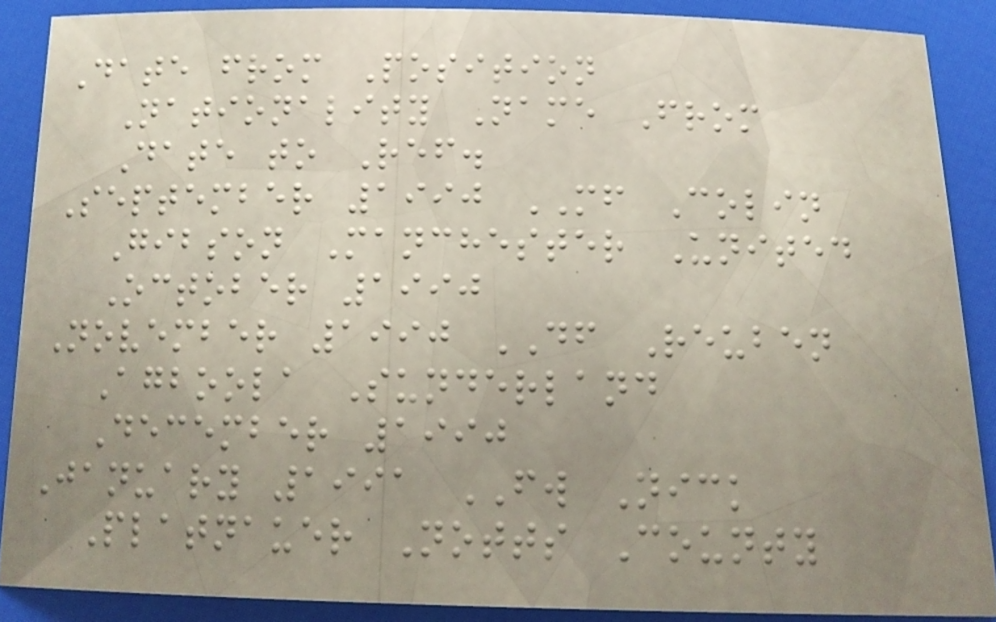Date from Position
Nationality Name From
Date to Ref.
September 1990 MF Colin
Gibson Manchester United
October 1990
November 1990 DF Reuben
Agboola Sunderland
December 1990
January 1991 FW Nick
Platnauer Notts County
